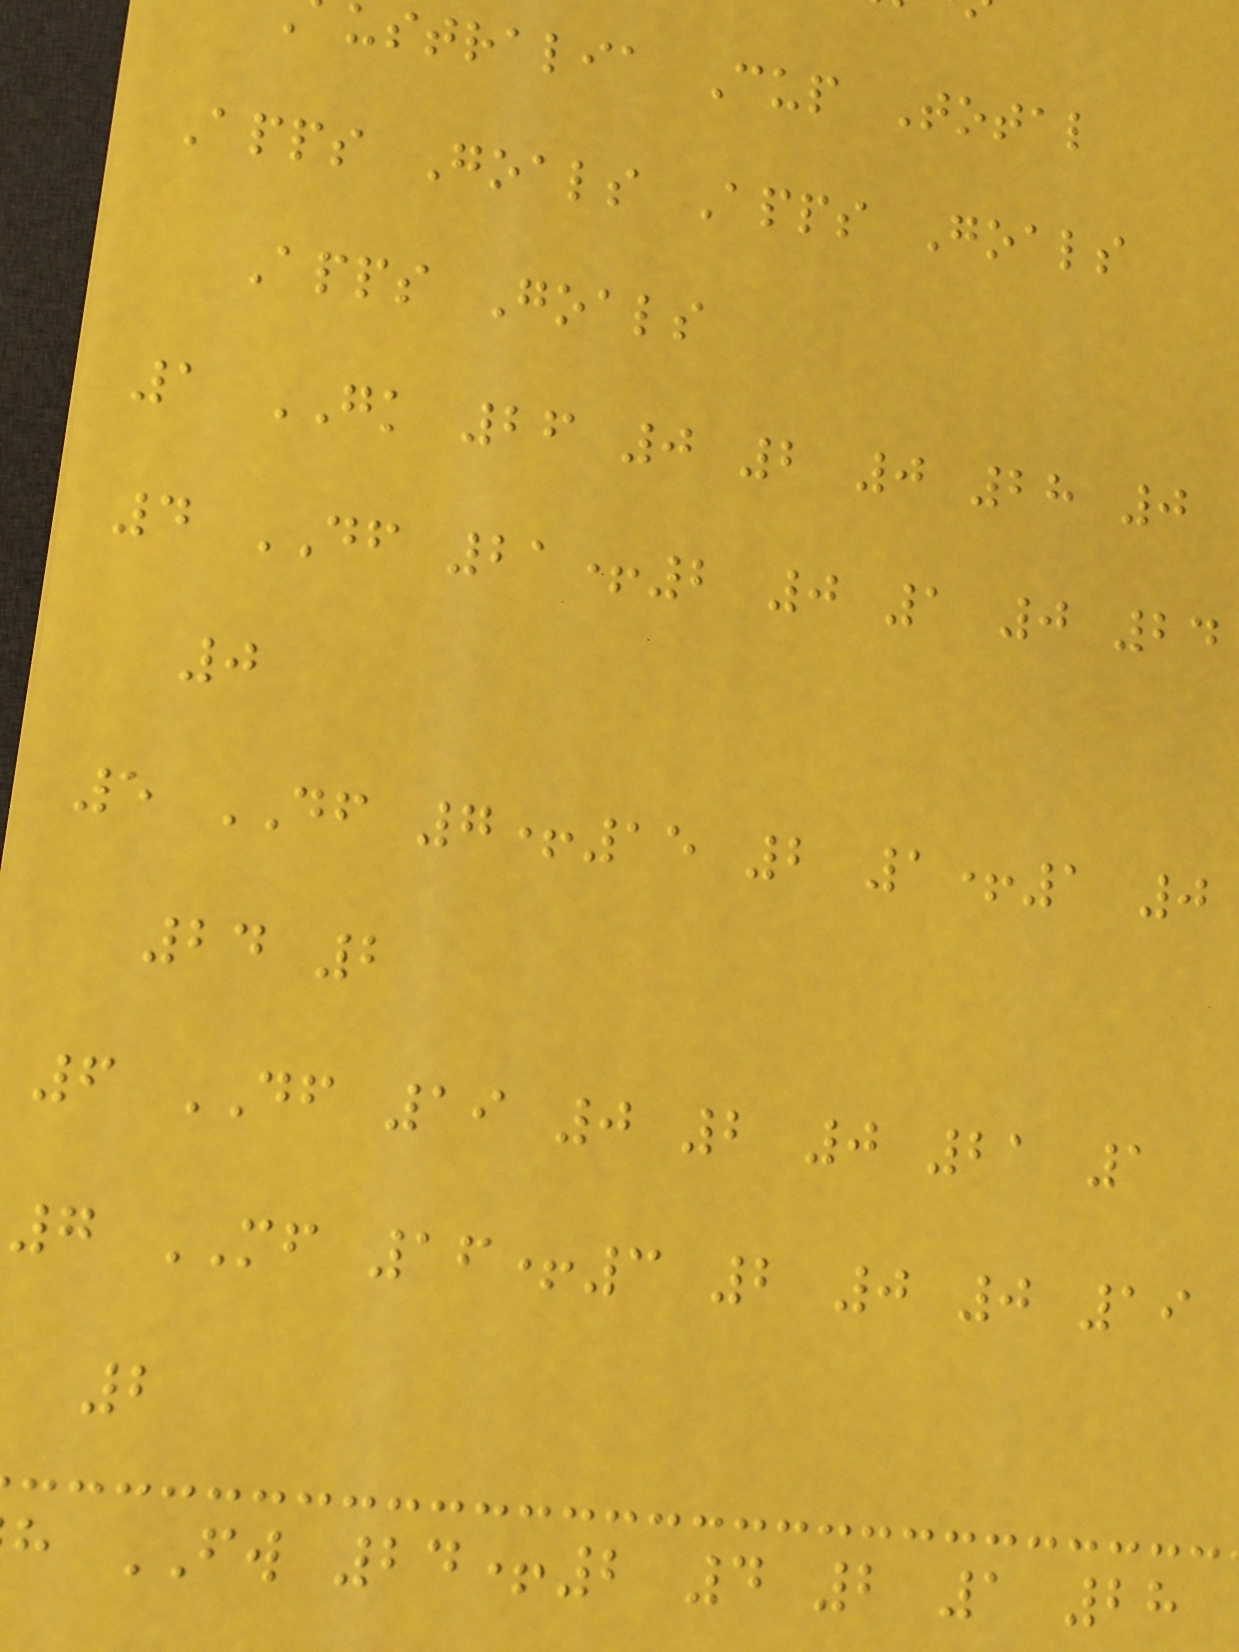ustralia Cup Total
Apps Goals Apps Goals
Apps Goals
1 GK 26 0 2 0 28 0
4 DF 21+2 0 1 0 24
0
5 DF 7+15 2 1+1 0
24 2
6 DF 19 0 2 0 21 1
7 MF 16+3 2 0 0 19
2
h FW 24+2 4 2 1 28
